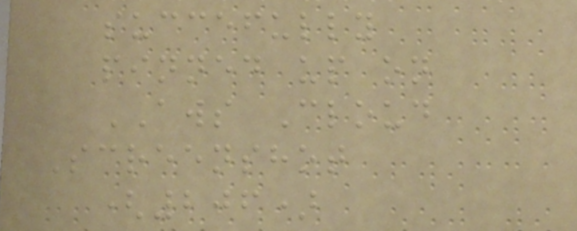succefully
pinned up on
AWS Cloud
Screenshot
(206)
